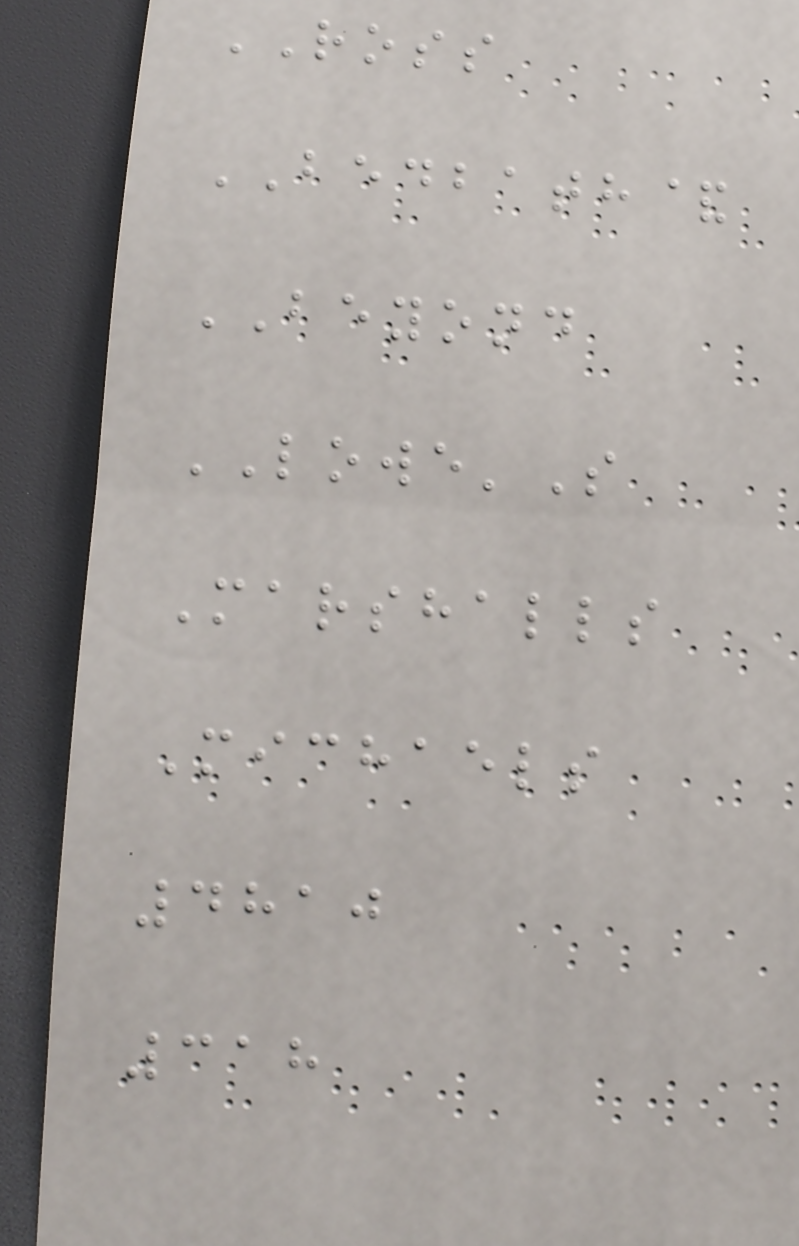ROSS
BEDBATH&
BEYOND
LOWE'S
Marshalls
Michaels
4810
318
